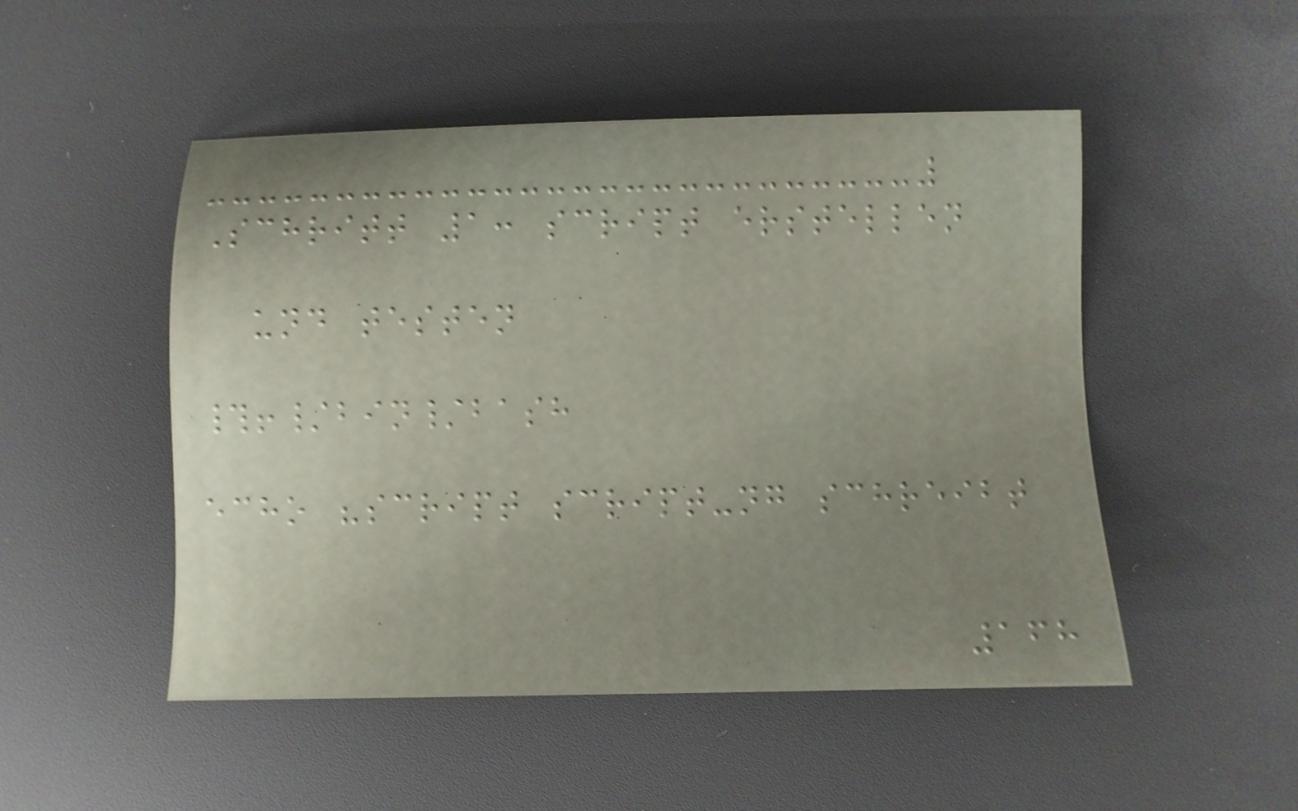Schritt 1: script erstellen
und testen
#!/bin/bash
echo "script script-ng schreibt
168
